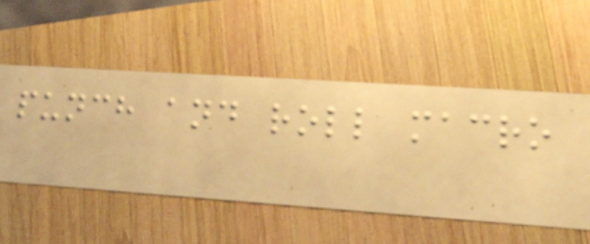punch and roll macro
